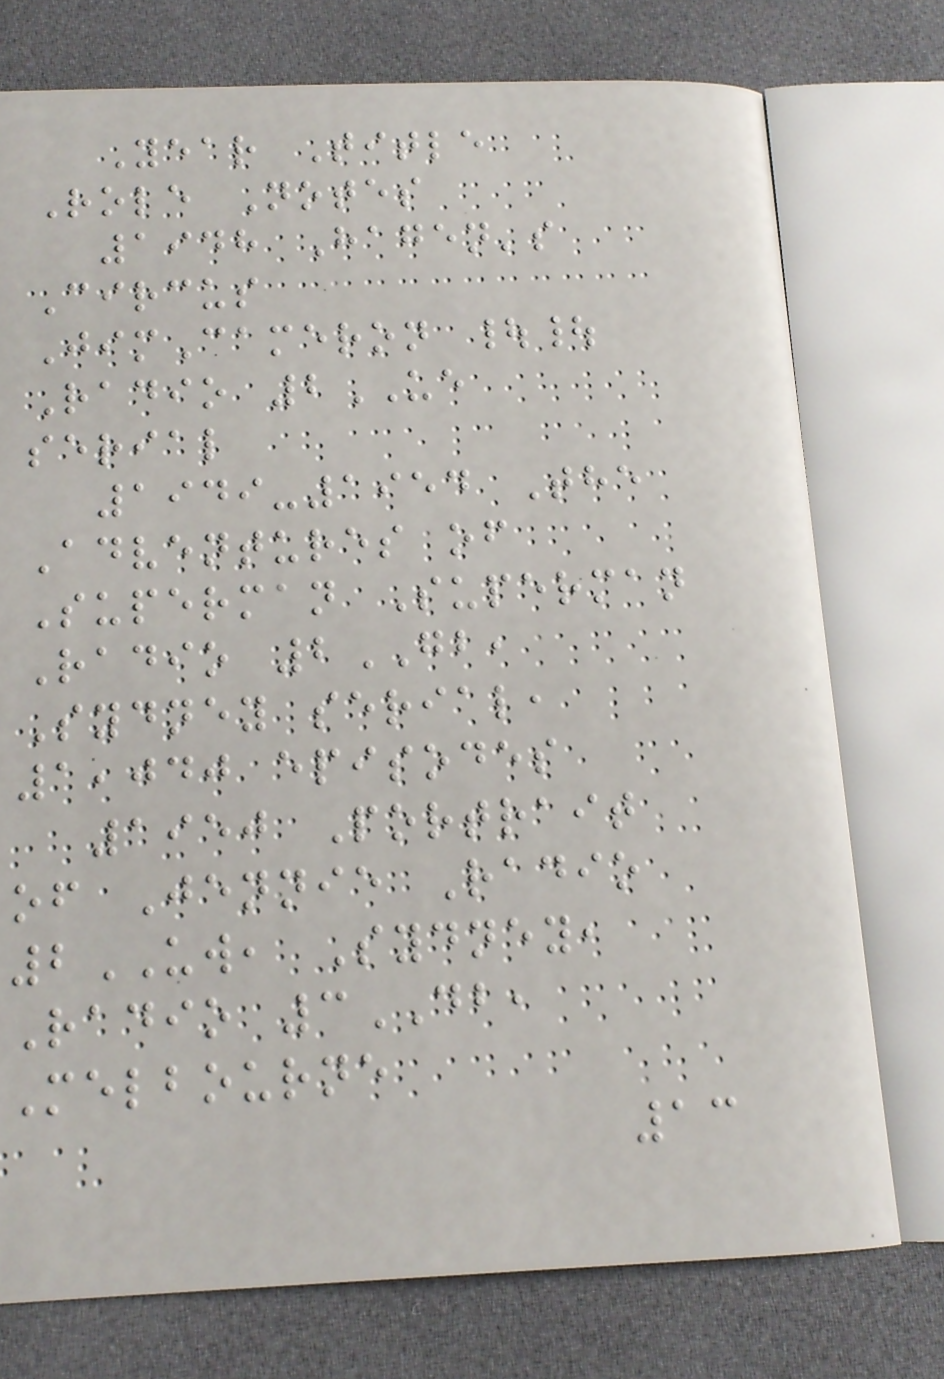Year Title
Role Notes
1948 Hagen's
Circus
JimCameron ||
Radio 2UE
serial
1949-1954 The
Adventures of
Superman Superman
Radio 2GB,
Sydney serial,
1,040 episodes
1950 Portrait
of Jennie Radio
2UW, Sydney,
Radio 3DB,
Melbourne
13
